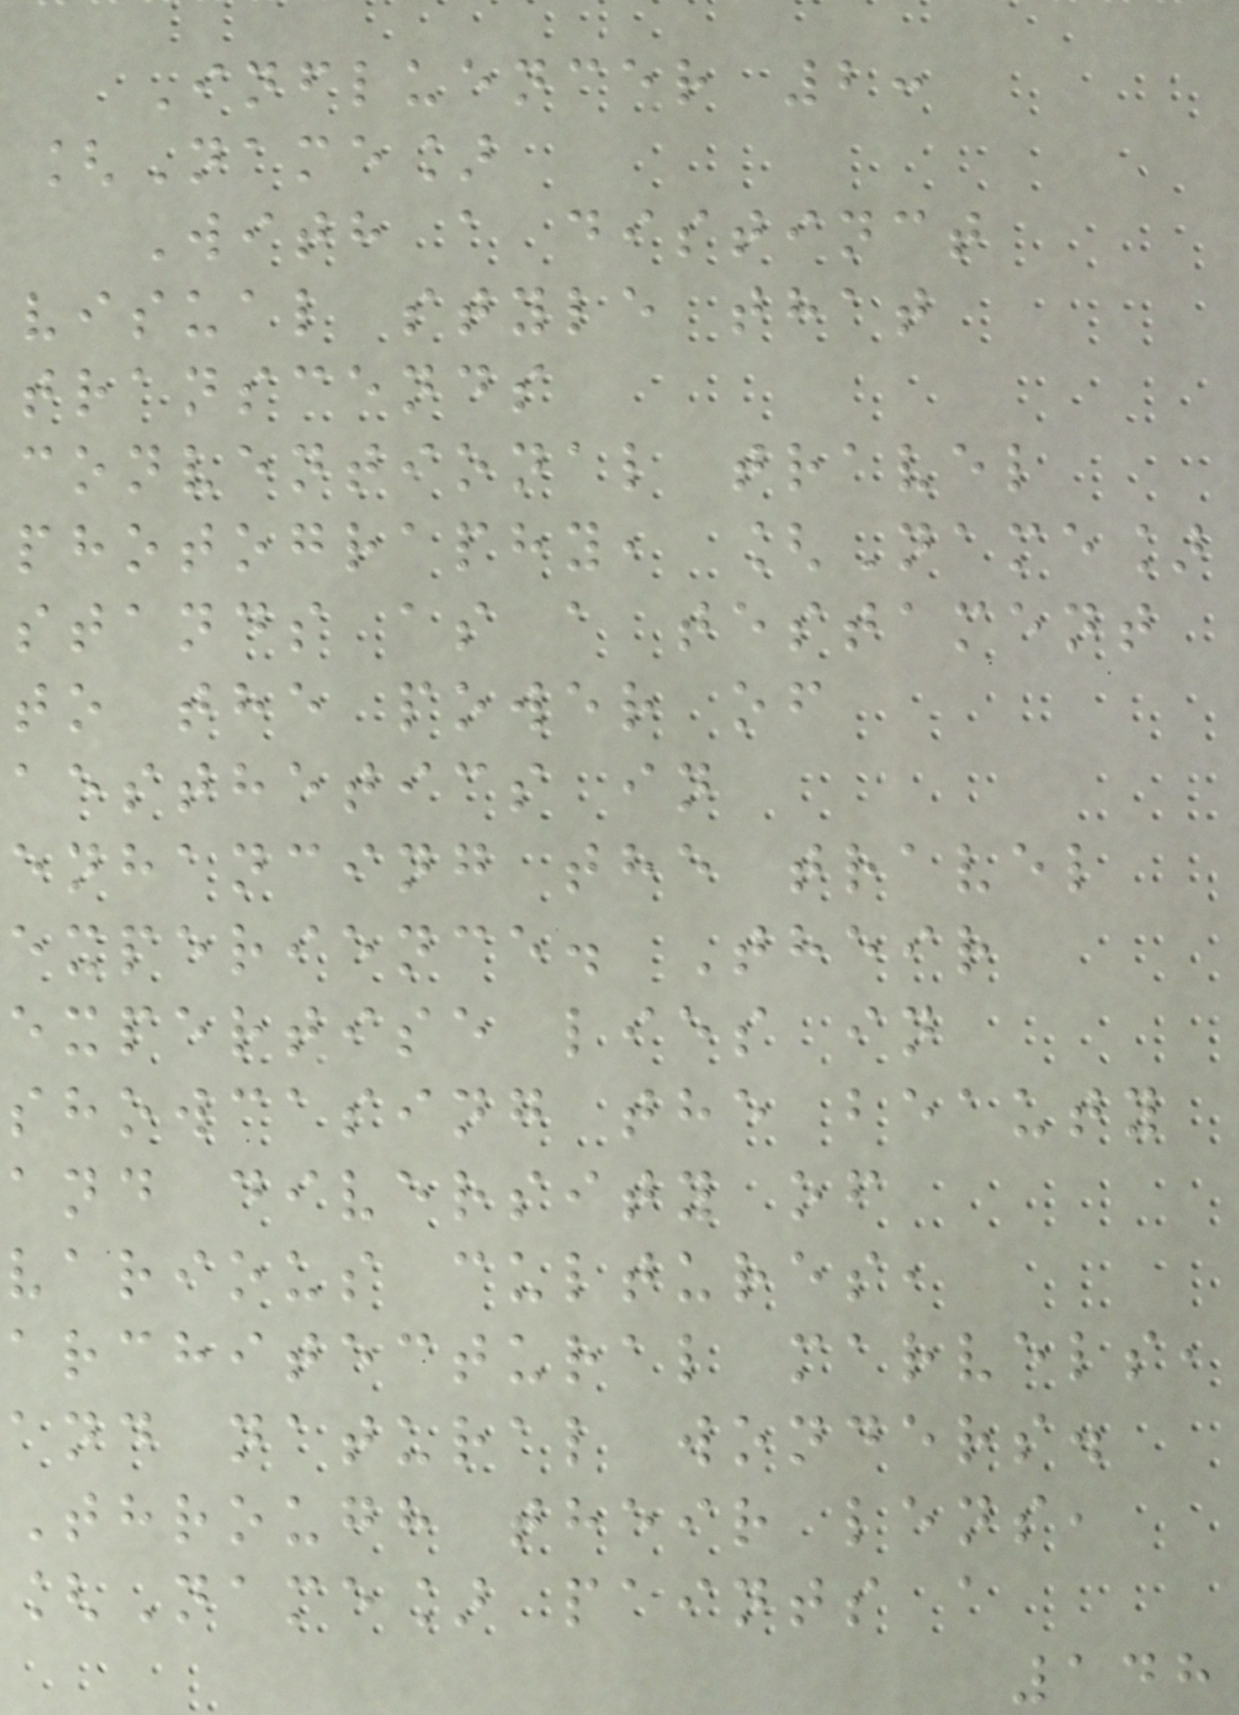Influencer 2:
[Name]
With a distinct
visual style that
transcends
conventional travel
photography, [Name]
stands as a testament
to the power of
aesthetics in
enhancing the travel
experience. Their
expertise lies in
showcasing the beauty
and diversity of
various cultures,
architectural marvels,
and natural wonders.
Through their lens,
[Name] paints a
148
